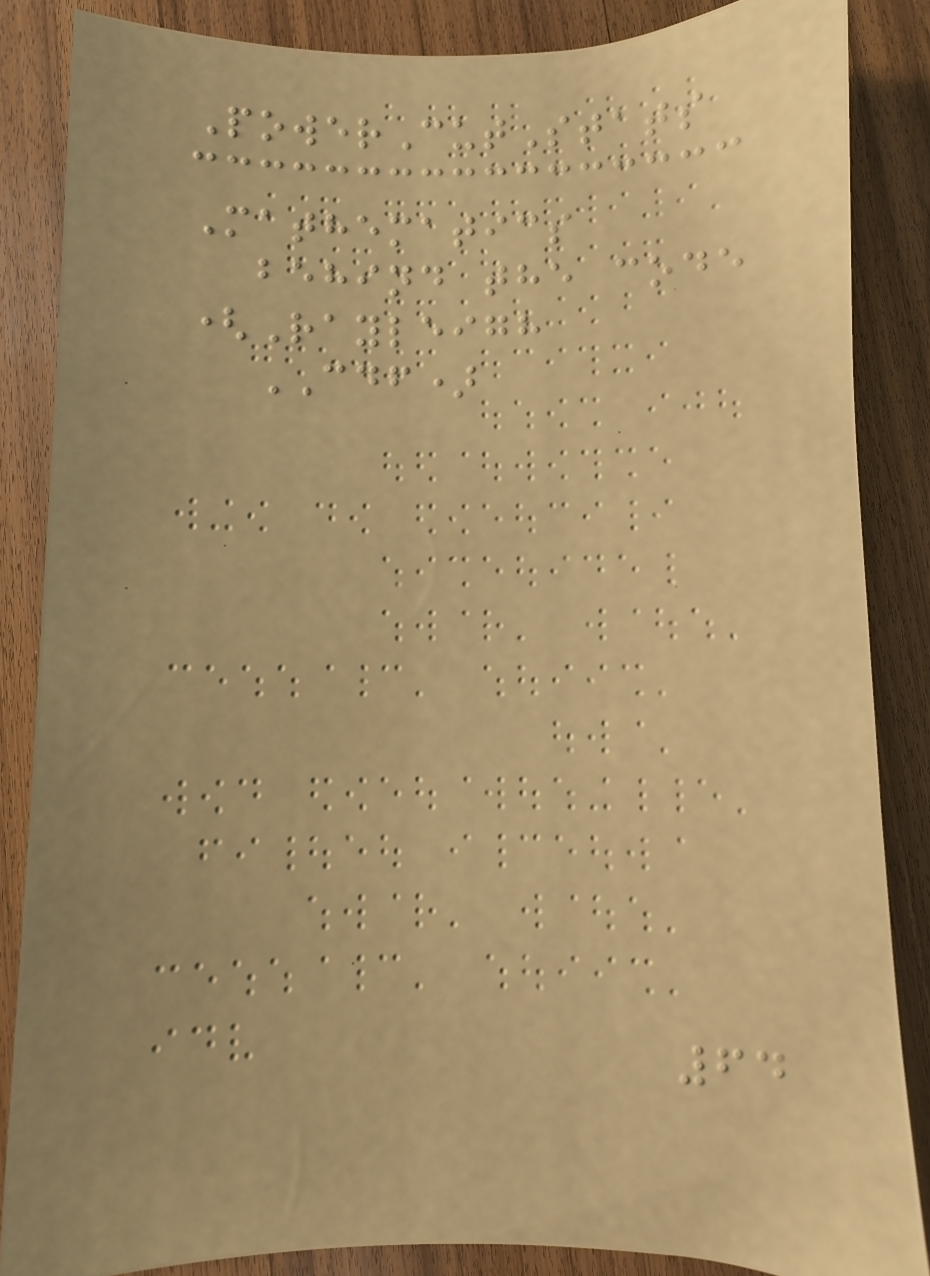PowerCutStats
Mathematics
behind the code
(Rayleigh
CDF)
64
